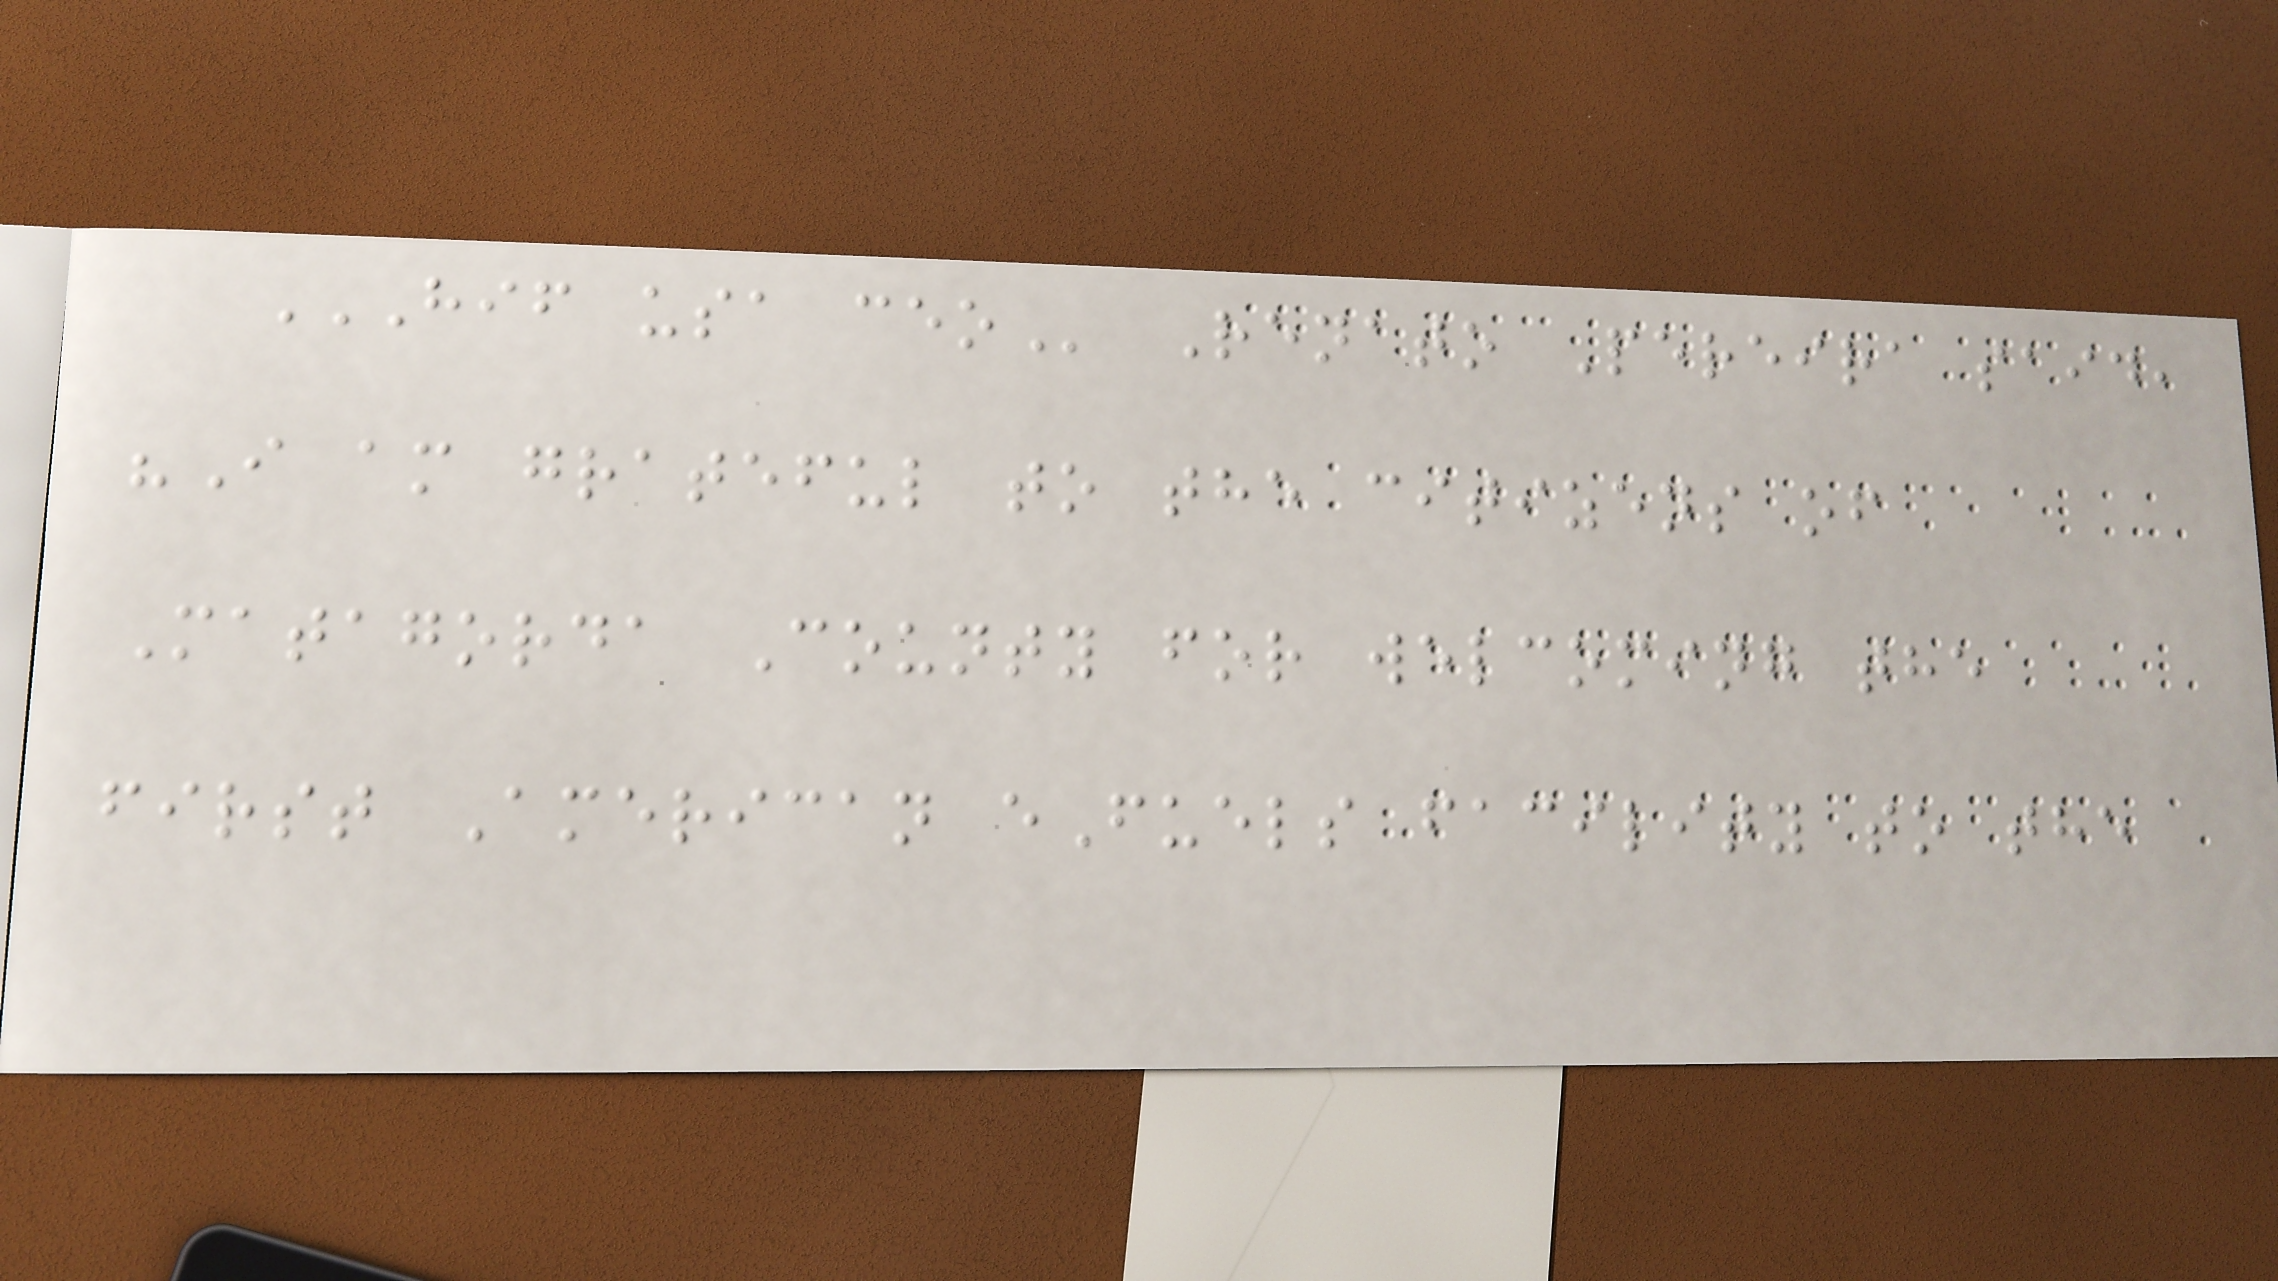HIF USA CEO Renato Pereira said,
"I am grateful to the citizens of
Matagorda County for welcoming the
first American eFuels facility to the
